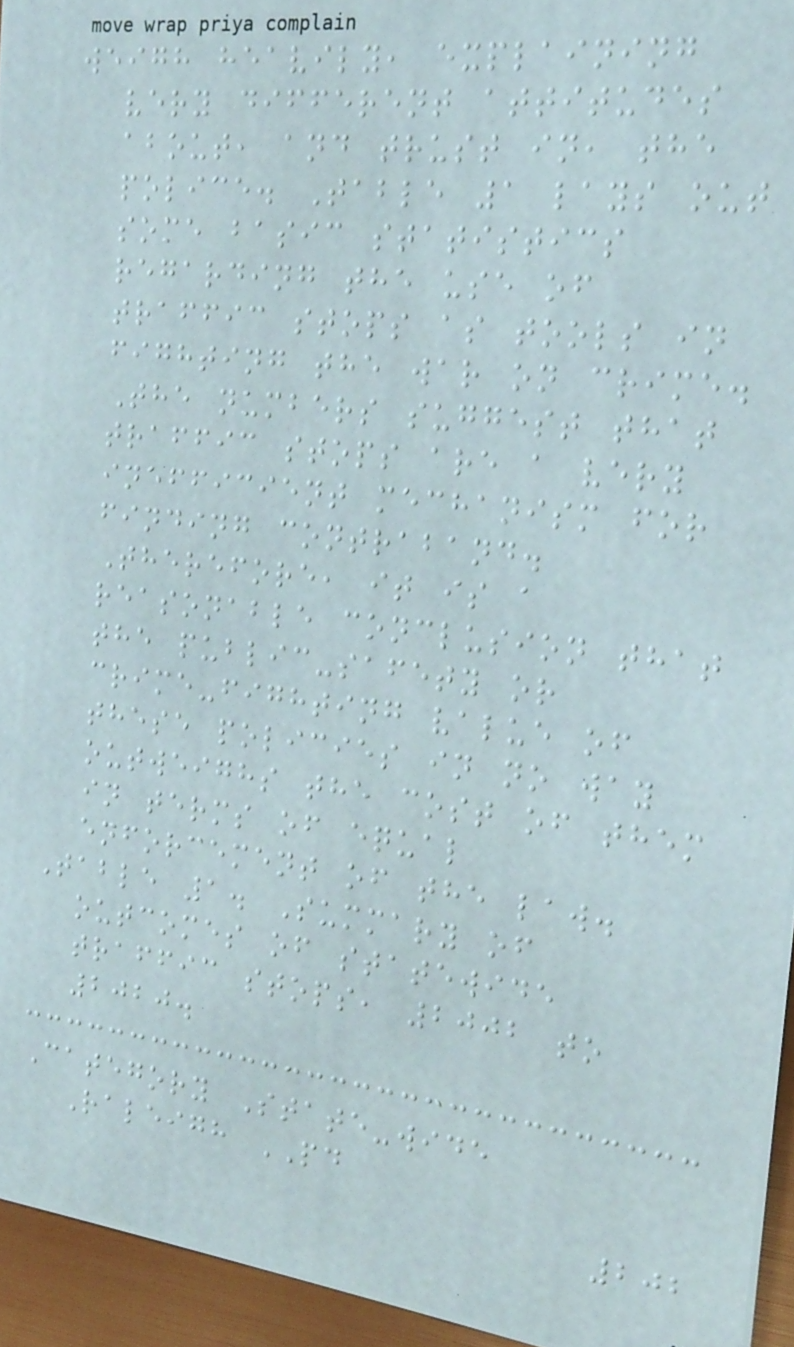weigh heavily, explaining
very different attitudes
about, and trust in, the
police. Table 1 lays out
some basic statistics
regarding the use of
traffic stops as tools in
fighting the war on crime.
The numbers suggest that
traffic stops are a very
inefficient mechanism for
finding contraband.
Therefore, it is a
reasonable conclusion that
the public-safety or
crime-fighting value of
these policies in no way
outweighs the cost of them
in terms of equal
enforcement of the law.
Table 1. Summary of
outcomes of statewide
traffic stops, 2002 to
2020.
Category State-wide
Raleigh PD
202
